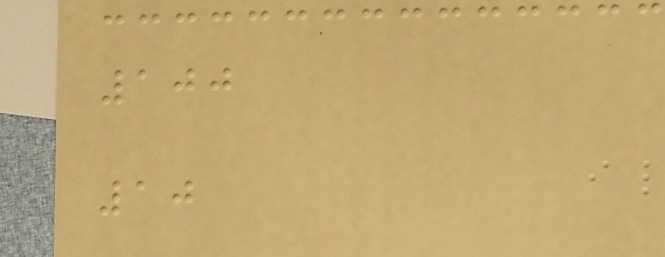100
10
